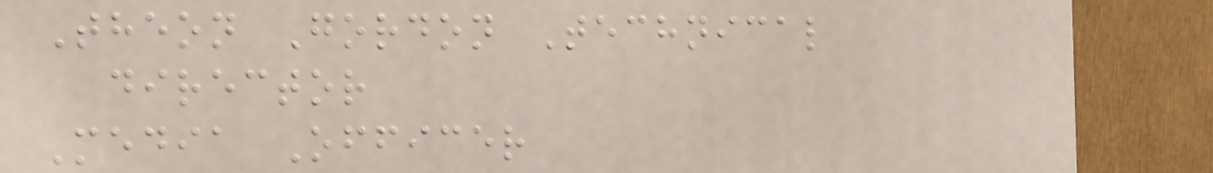Theon Gordon Technical
director
Media Officer
